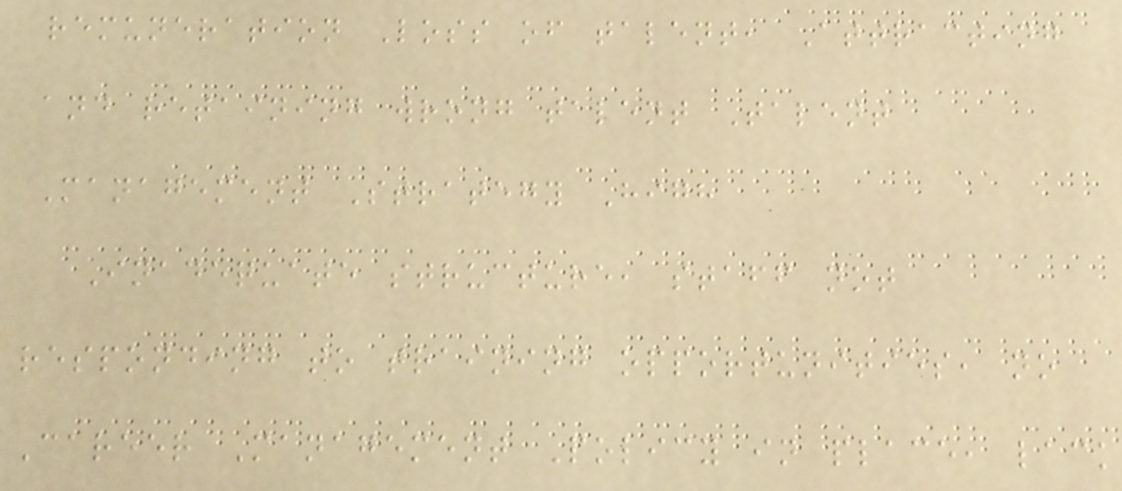remuneration Loss of talent, Attracting
and retaining wrong talent Talent
Management Strategy High
Inadequate structure, staff not
responding to training opportunities, no
Career Management Policy in place, lack
